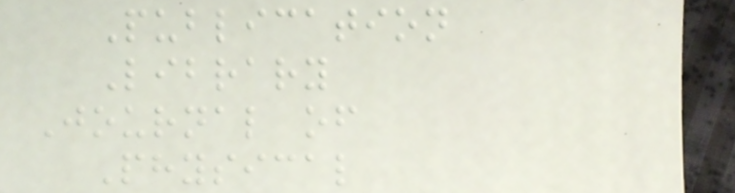Publication
Library
Journal of
Physical
